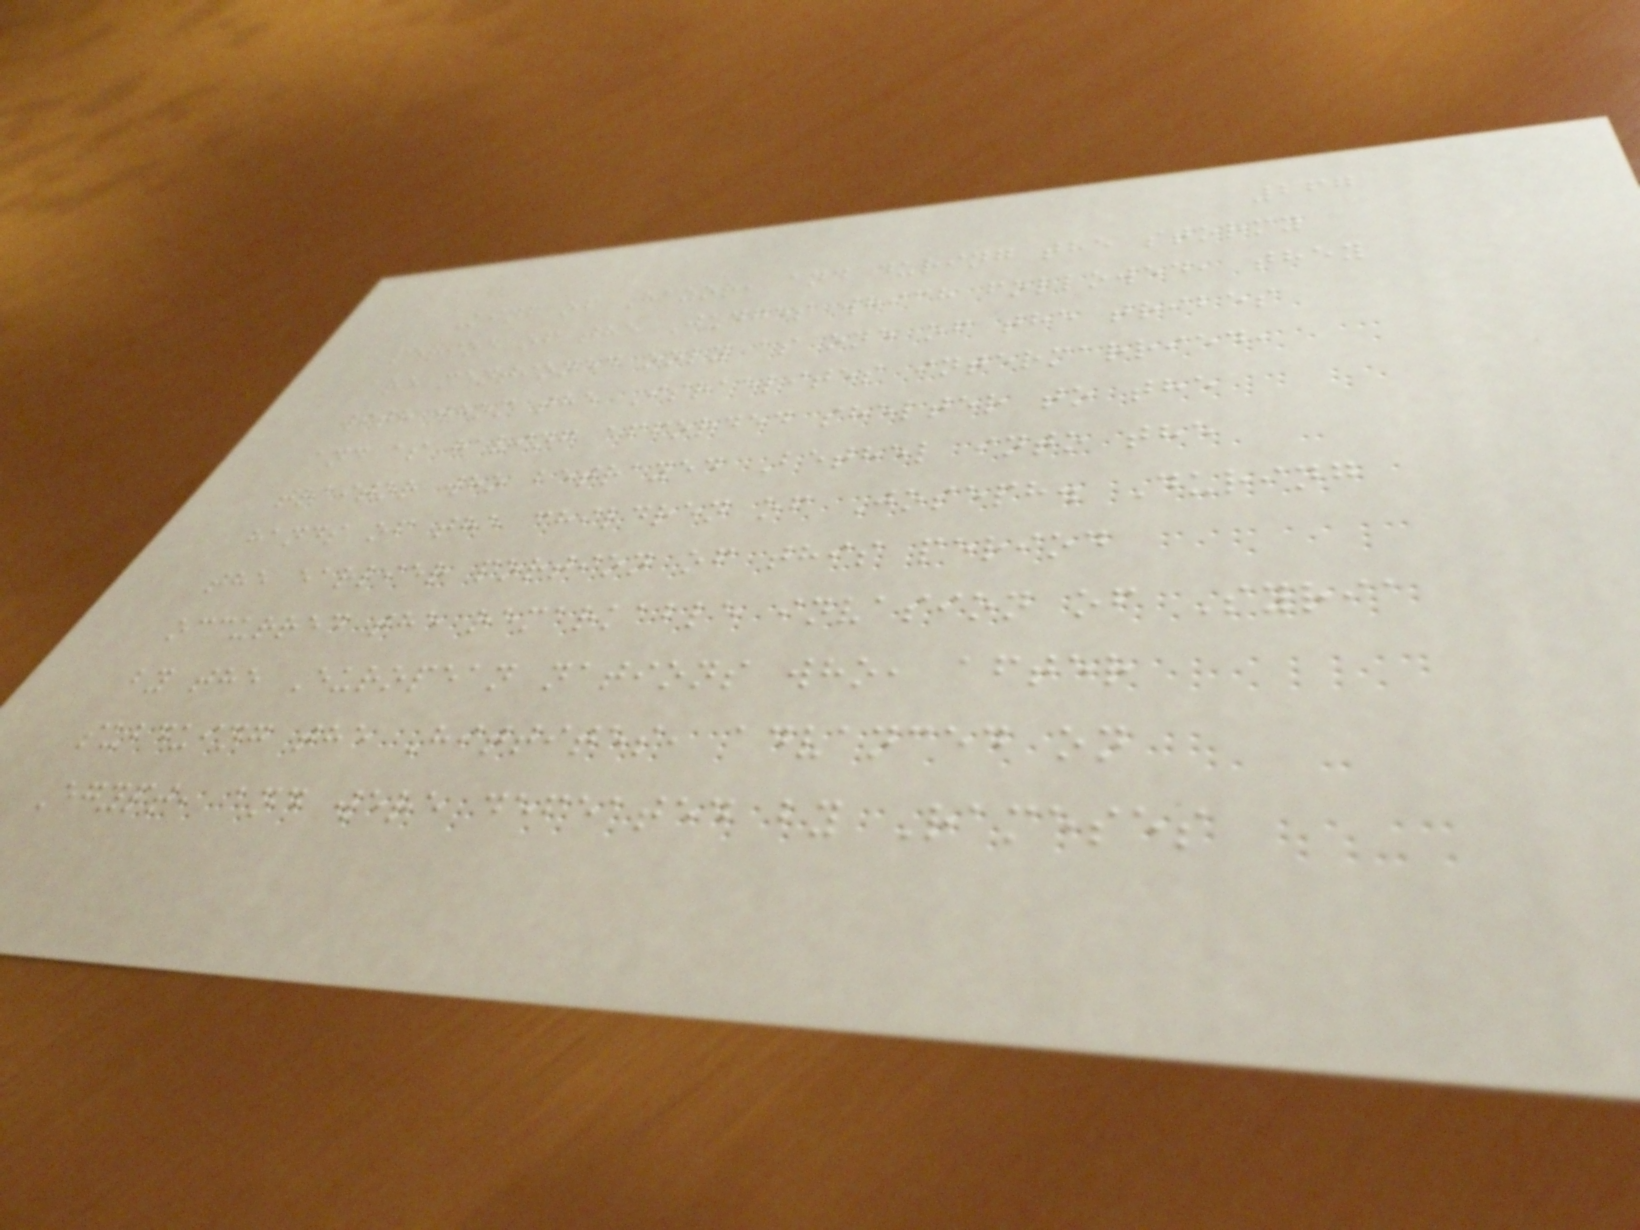267
King of Hazor, and during the stormy
period of the Judges which followed, they
are mentioned only as one of the tribes
with whom the Israelites intermarried,
and as having afforded shelter to the
traitor who betrayed Bethel into the
hands of the children of Joseph. During
the earlier portion of this period
occurred the remarkable invasion of Syria
by the European nations who, after
subduing the Hittites, advanced on
Egypt, and were defeated by Rameses
